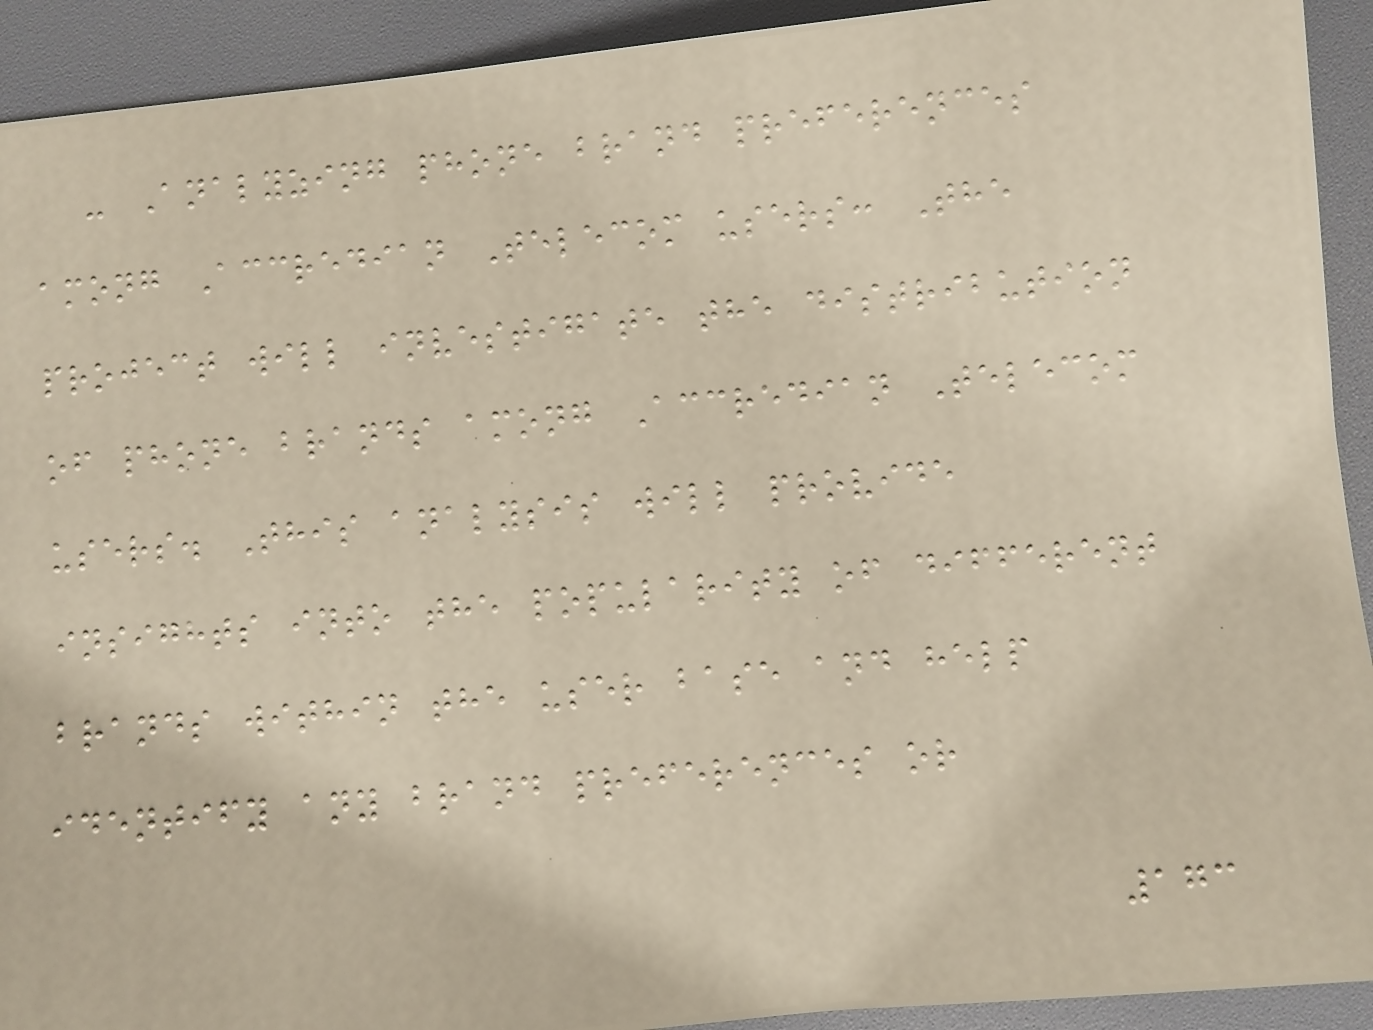- Analyzing phone brand preferences
among Accredian Telecom users: The
project will investigate the distribution
of phone brands among Accredian Telecom
users. This analysis will provide
insights into the popularity of different
brands within the user base and help
identify any brand preferences or
173
